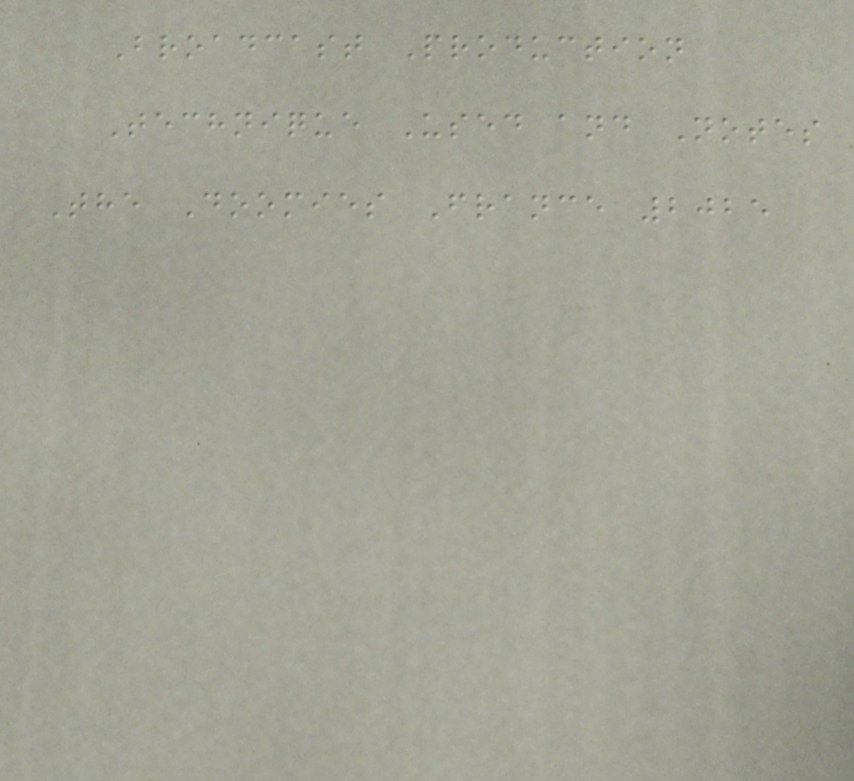Broadcast Production
Technique Used and Notes
The Doomies France 2025
